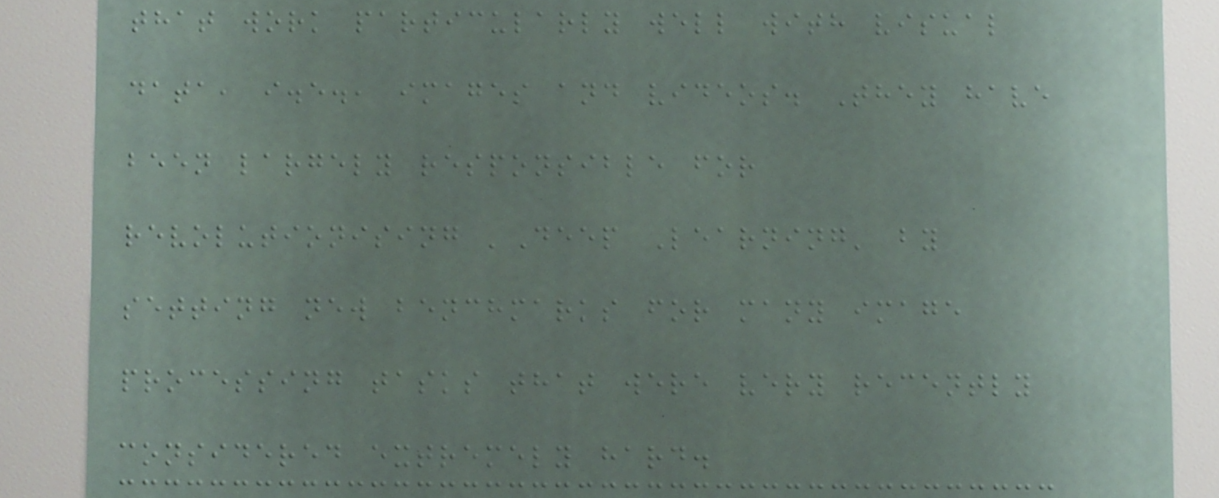that work particularly well with visual
data, i.e., images and videos. They have
been largely responsible for
revolutionising 'Deep Learning' by
setting new benchmarks for many image
processing tasks that were very recently
considered extremely hard.
